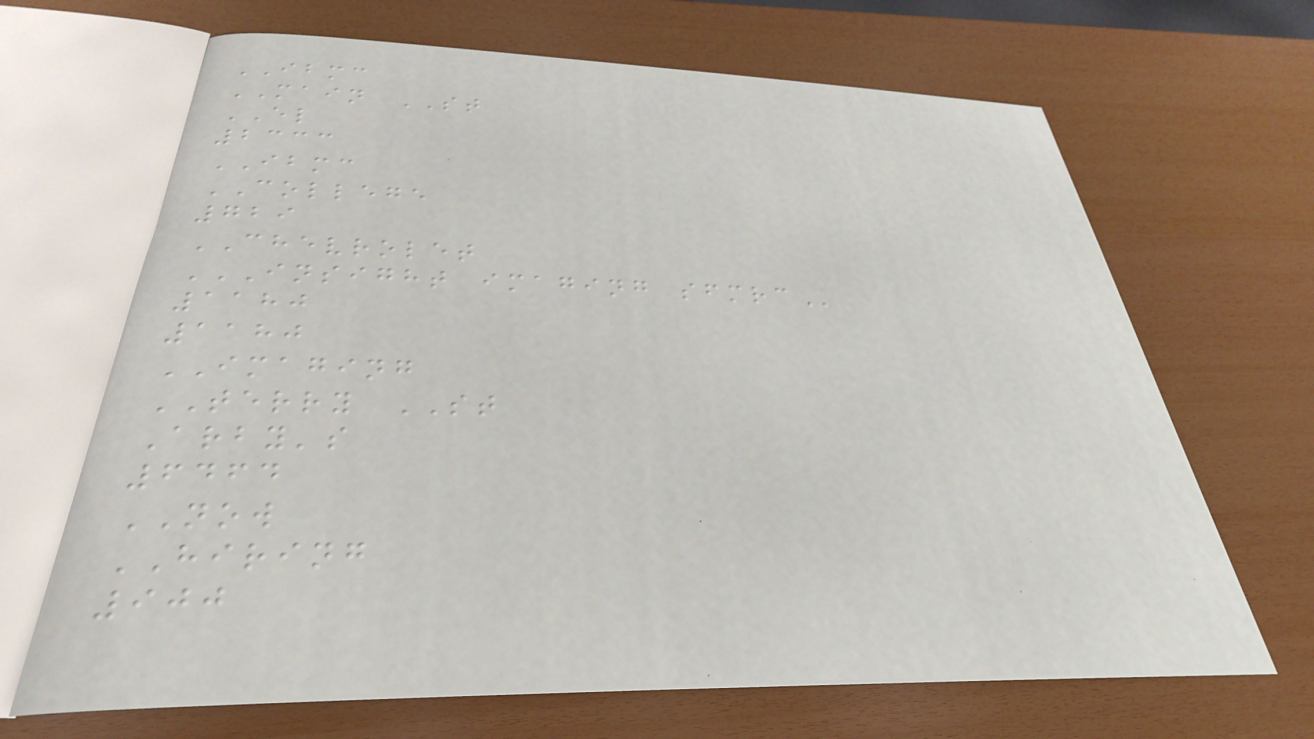IBMC
MAIN ST
EL
2333
IBMC
COLLEGE
729
CHEVROLET
INSIGHT IMAGING SFMRC
1180
1180
IMAGING
TERRY ST
Arby's
6464
NOW
HIRING
900
